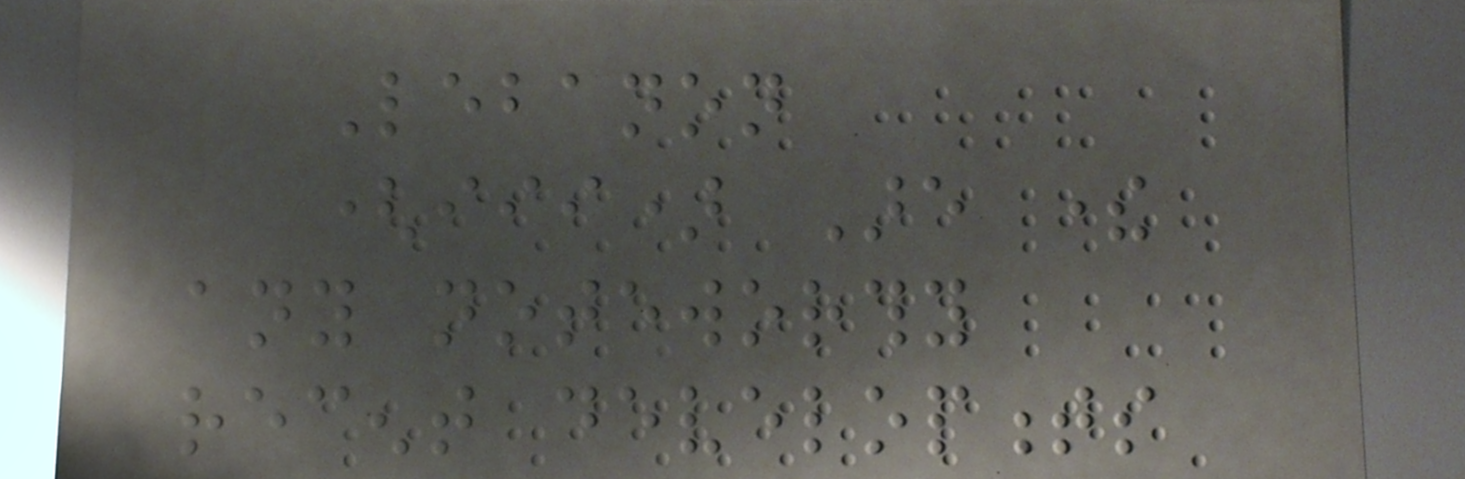Lebanon
(iii) Are there
any noteworthy
recent developments
